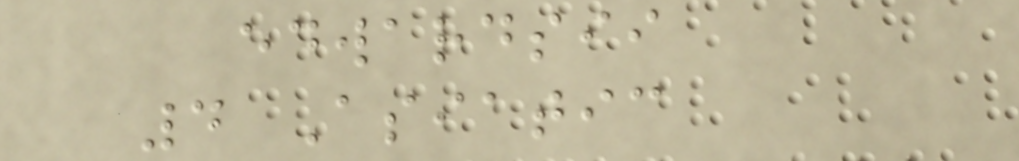edwardsii
4 Asiatic
